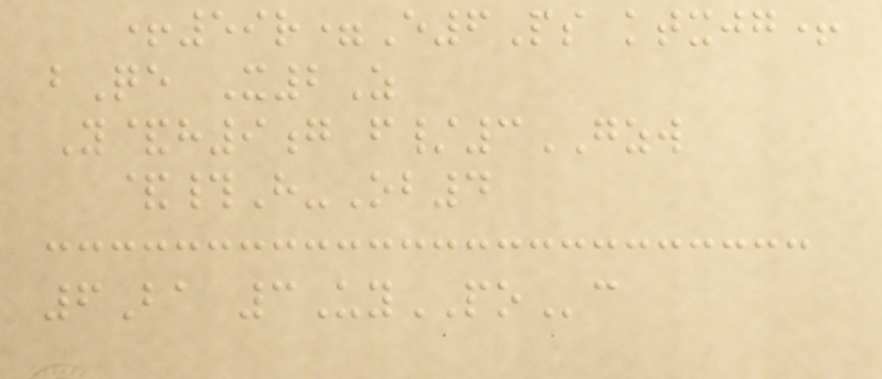+59r=E6Ps ktxjg+
bQe X2Z
Y&h9g f/3GZW
&#H-Ob4
6Ba 3UyPOc
